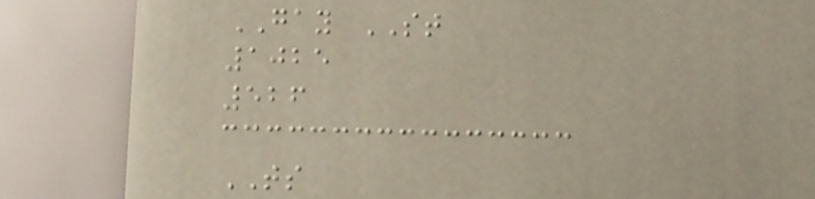GAY ST
1025
526
TS
